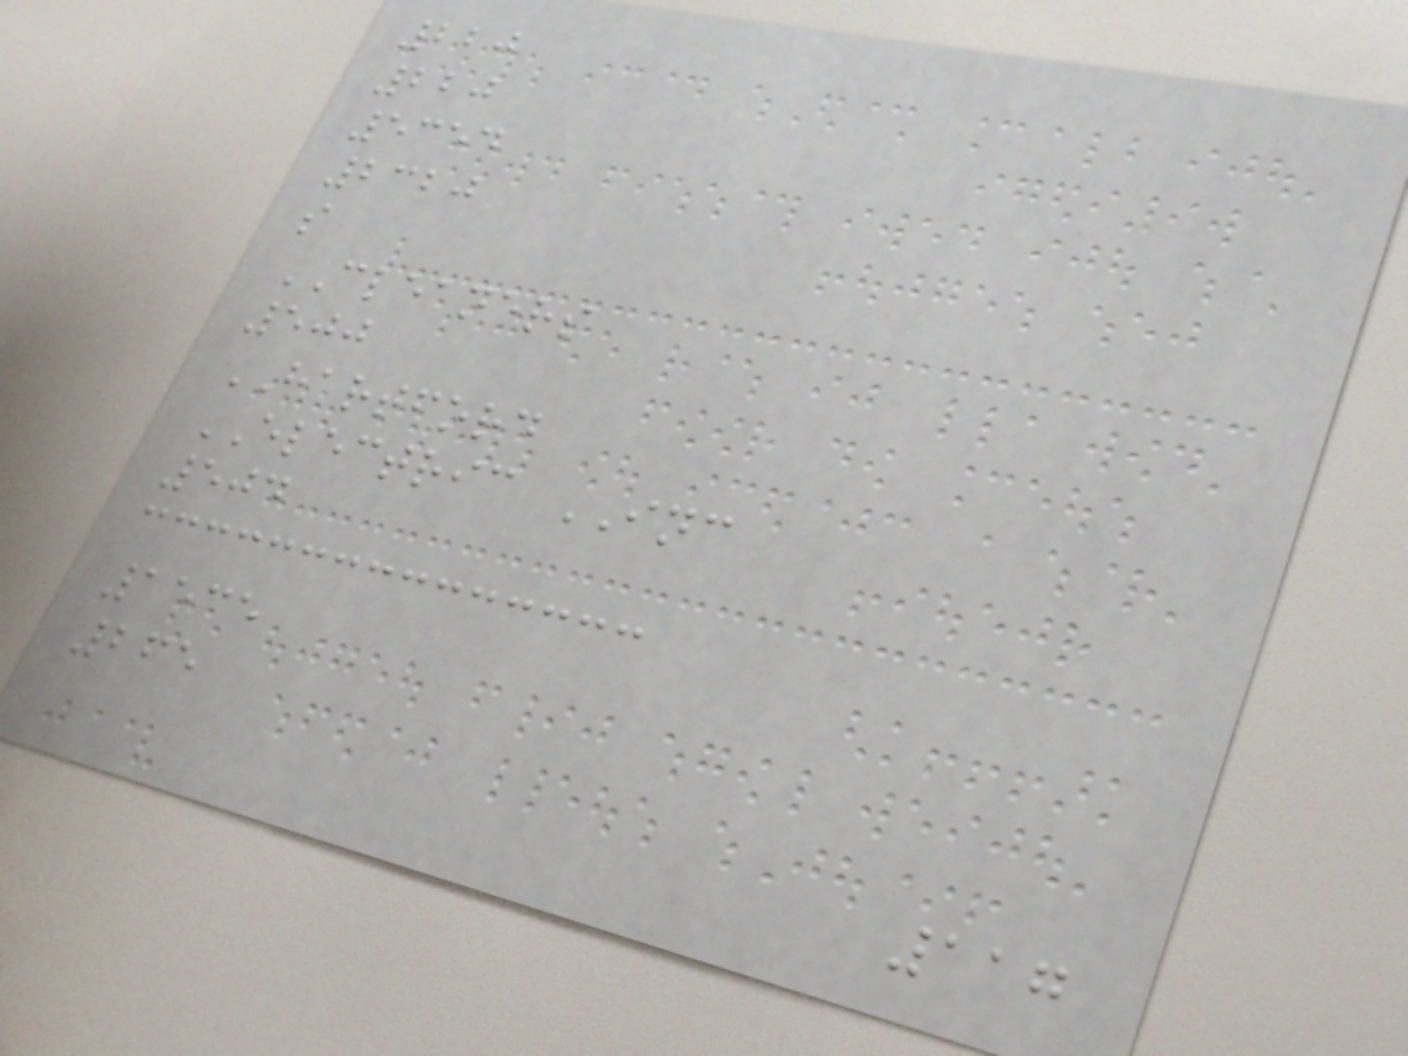220
220
5354
2320
s
CLEANERS
500
HARTFORD
ELECTRIC INC
504
1535
265
117
